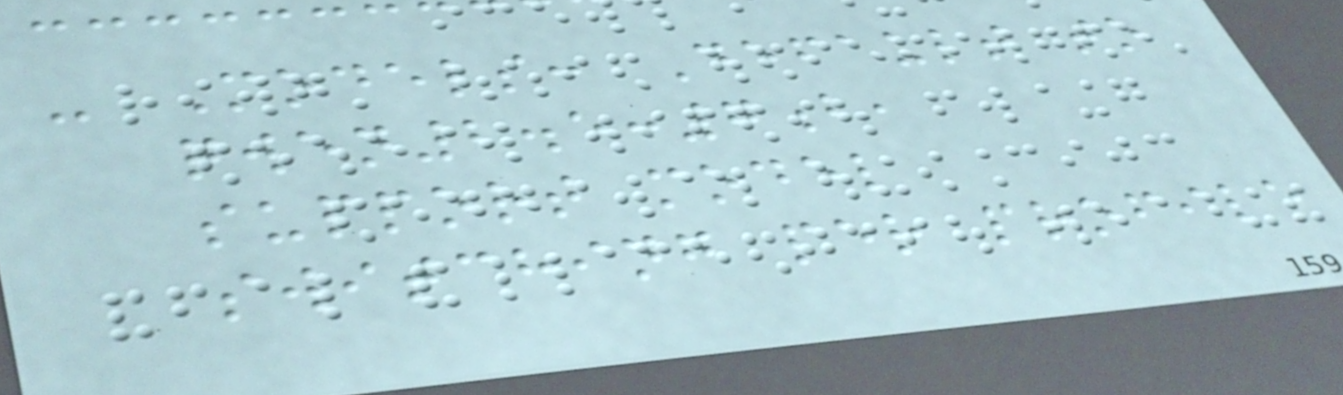- Models: Default to
qwen2.5:7b,
support model
switching per profile
